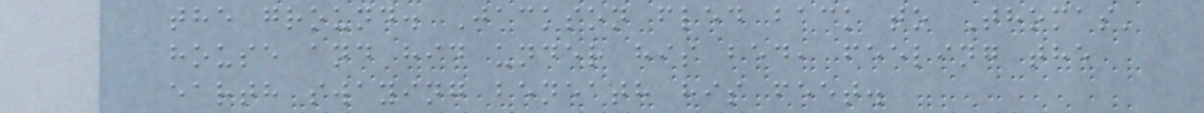the ground. Jackson fled back to Thomas'
house and hid under his bed, feeling the
earth swaying beneath his feet.
